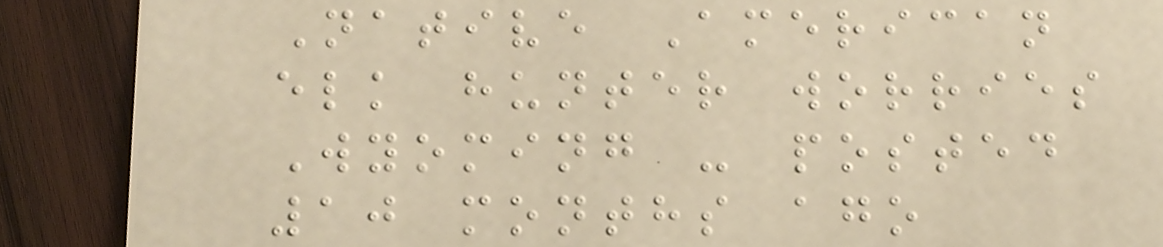Native American
elk hunter worries
Wyoming - posted
10 months ago
